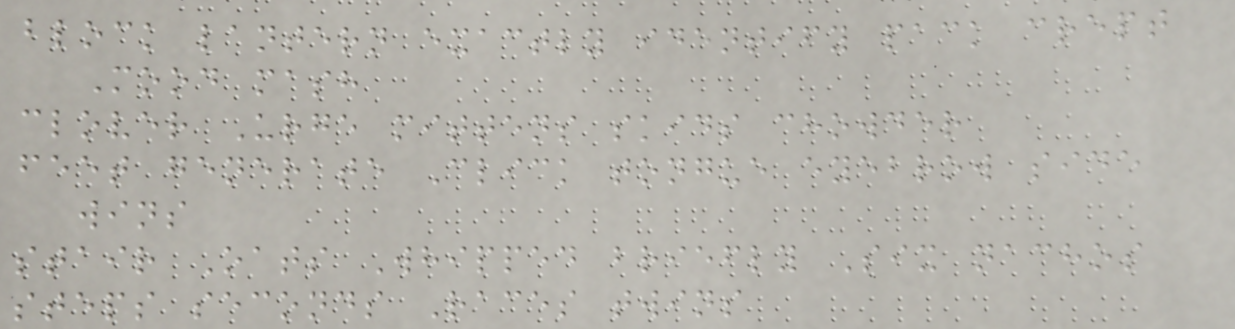block lantern exactly identify pack crept
Mood mash
clover Urge mittens skids chowder
feet generate Click tongue eyebrow side
wins
stair Oats Whipped briefly Six nachos
steps seconds Races twins
